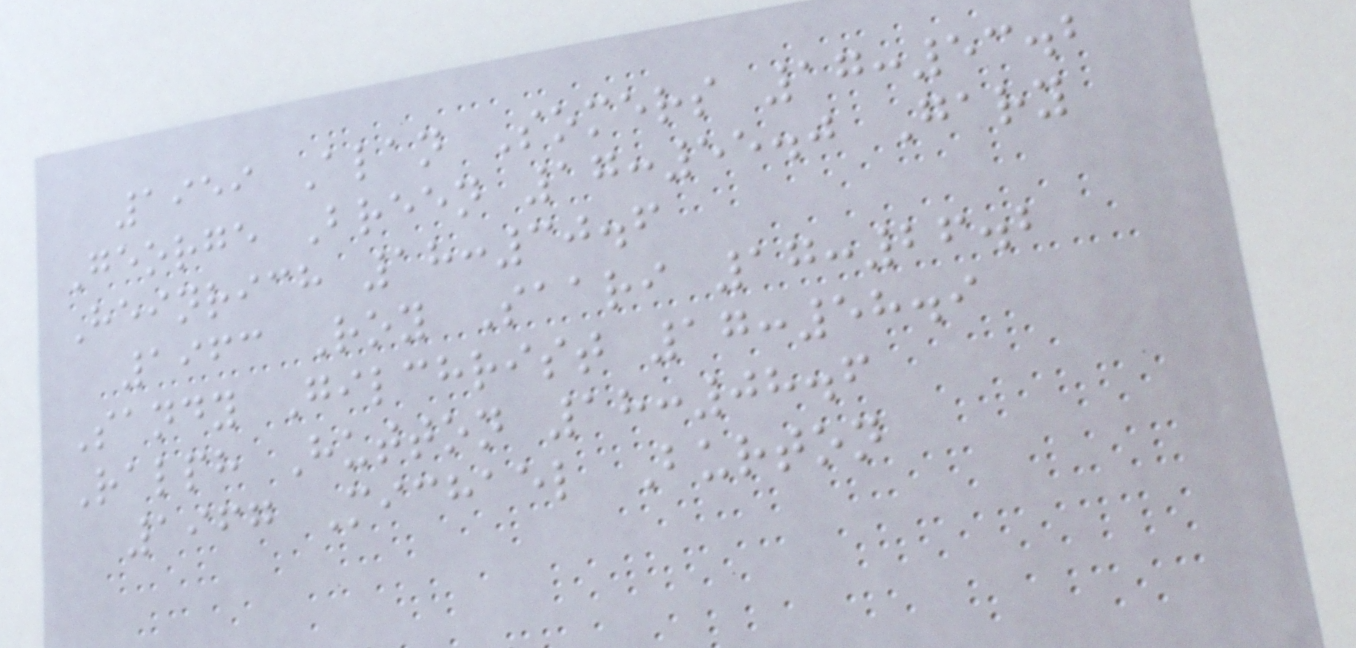1959 Alan Somers 17:53.2
George Breen 17:55.0 Gary
Heinrich 18:30.6
1963 Roy Saari 17:26.2
Sandy Gilchrist 17:58.9
Ralph Hutton 18:08.6
1967 Michael Burton
